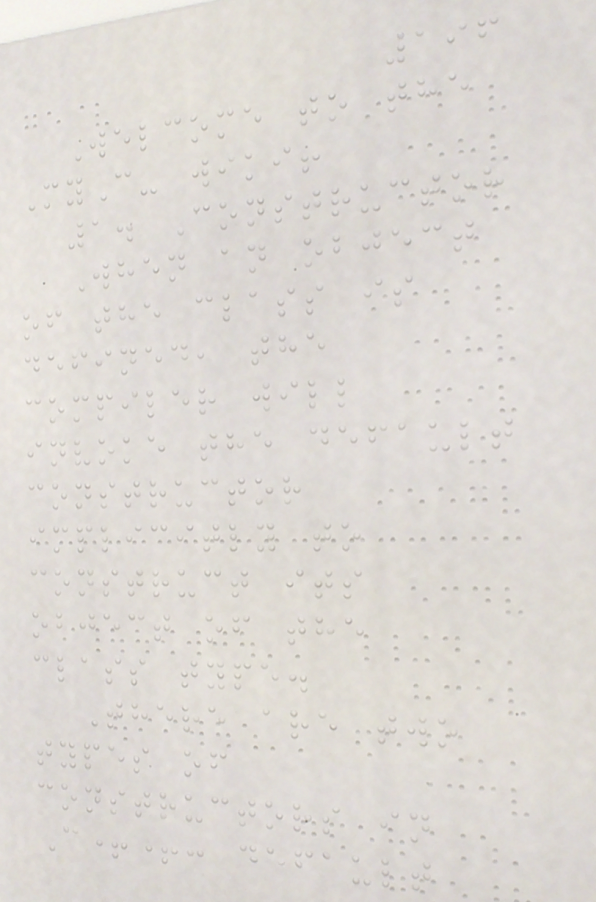196
Welcome to the
MyC- wiki!
1. Constructor
When an object
of the class is
defined, the
compiler will
invoke the default
constructor
implicitly to
construct its
object of the
class type.
There are two
types of
constructors in
C++: default
